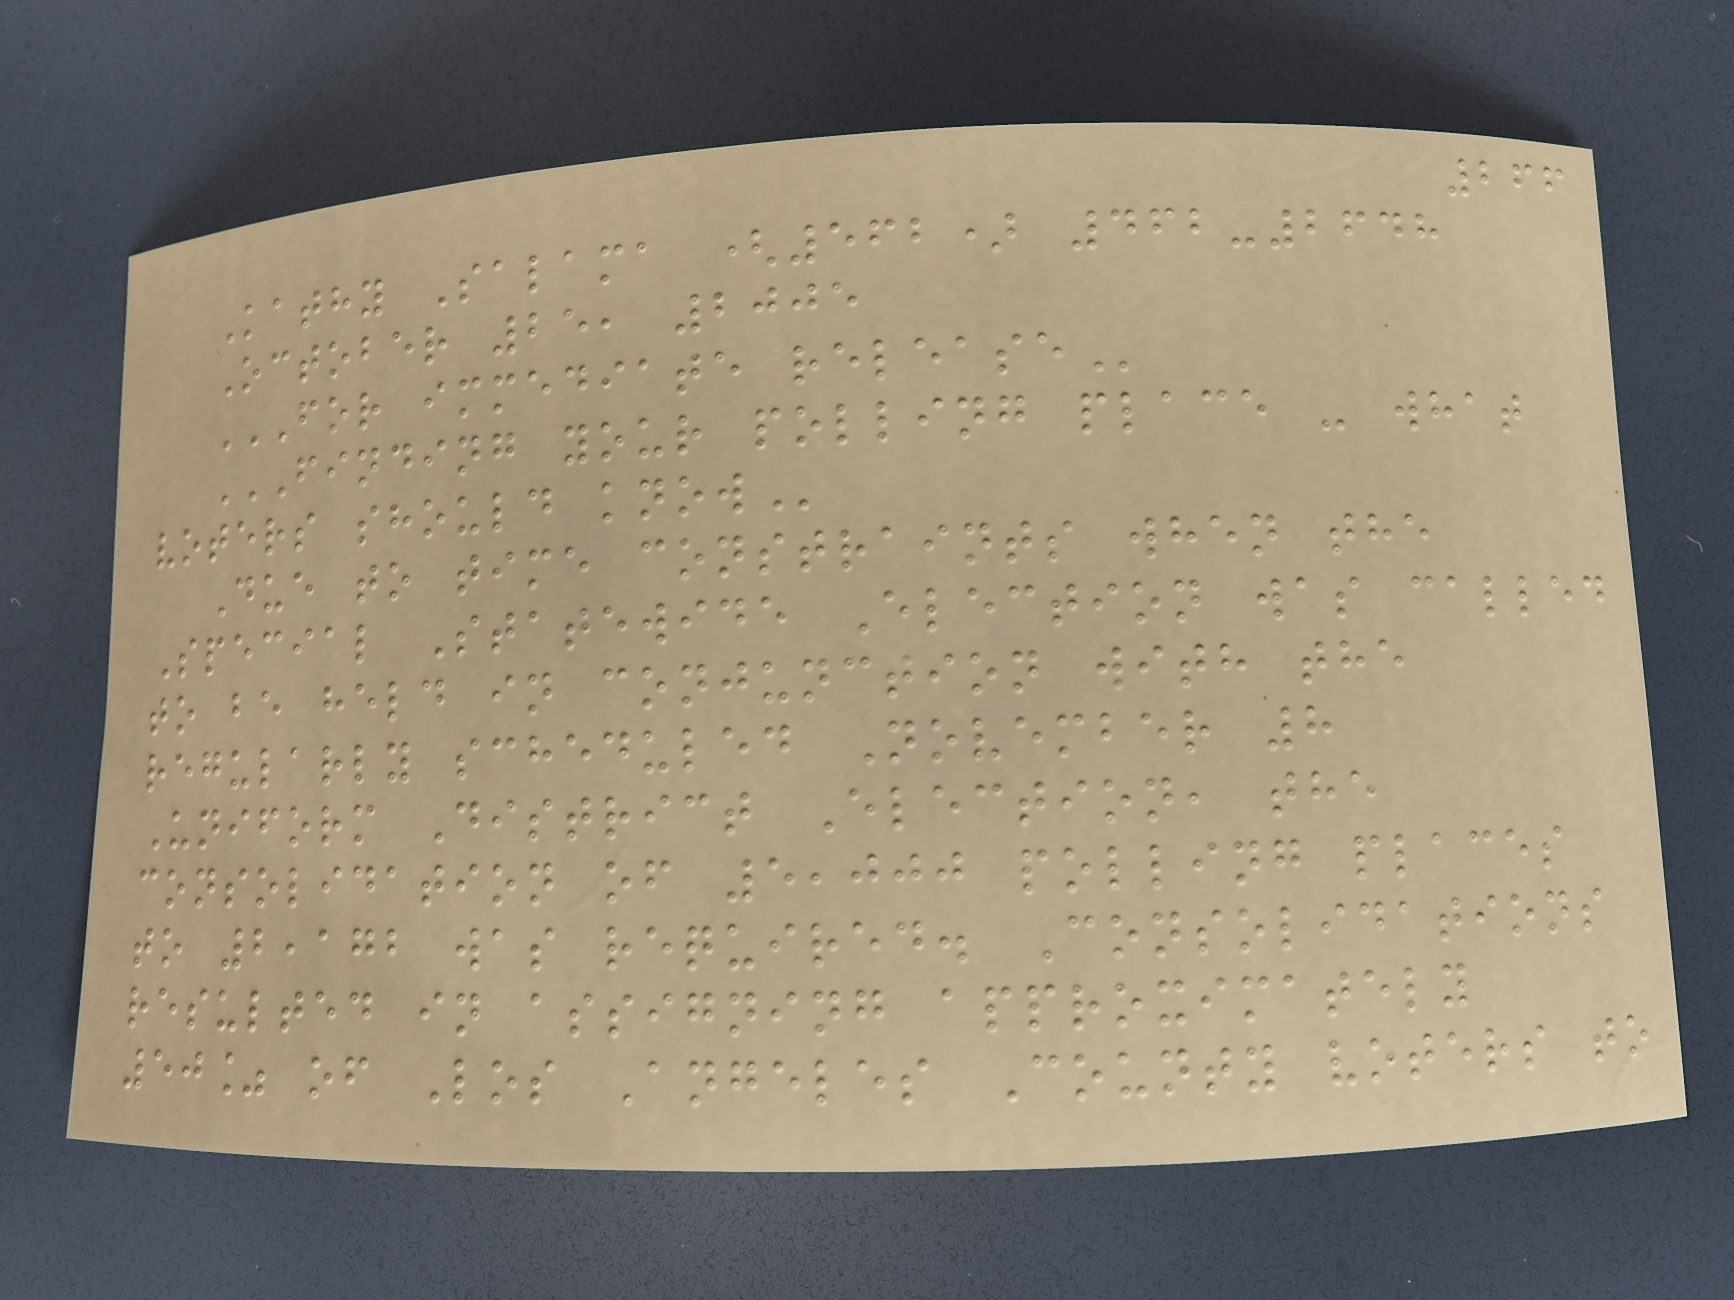266
Kathy Salama (562) 462-2648
October 25, 2005
FOR IMMEDIATE RELEASE
FINDING YOUR POLLING PLACE - WHAT
VOTERS SHOULD KNOW
Due to time constraints when the
Special Statewide Election was called
to be held in conjunction with the
regularly scheduled November 8
Uniform District Election, the
consolidation of 5,000 polling places
to 2,172 was required. Consolidations
resulted in assigning approximately
50% of Los Angeles County voters to
